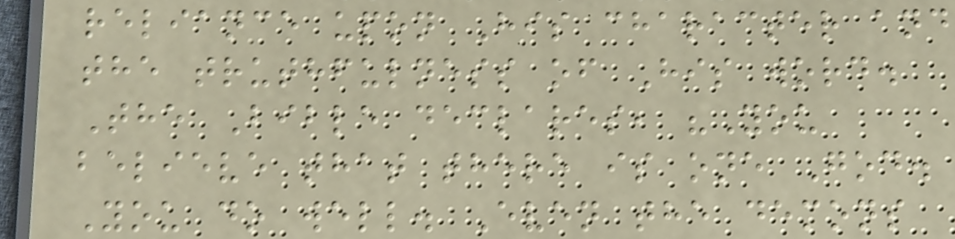reliance upon His character and
the truthfulness of His word.
The Bible declares, "You
believe that there is one God.
You do well. Even the demons
